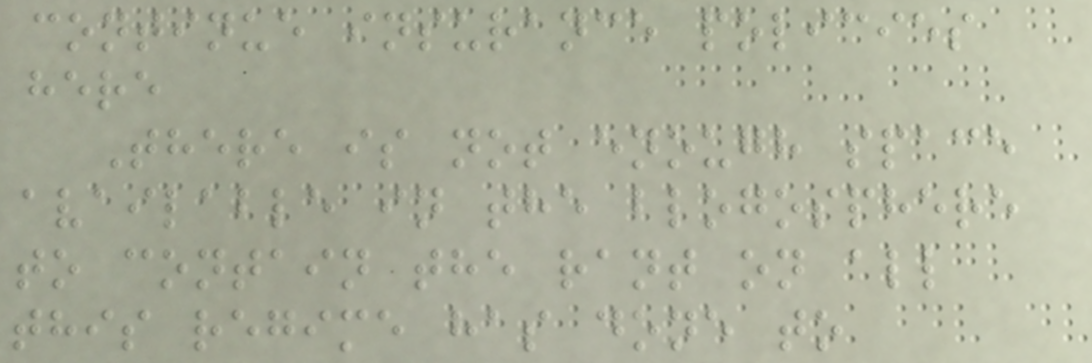continue insurance policies
here
There is not enough space
available in the blogosphere
to contain the rant on all
this regime has done to
